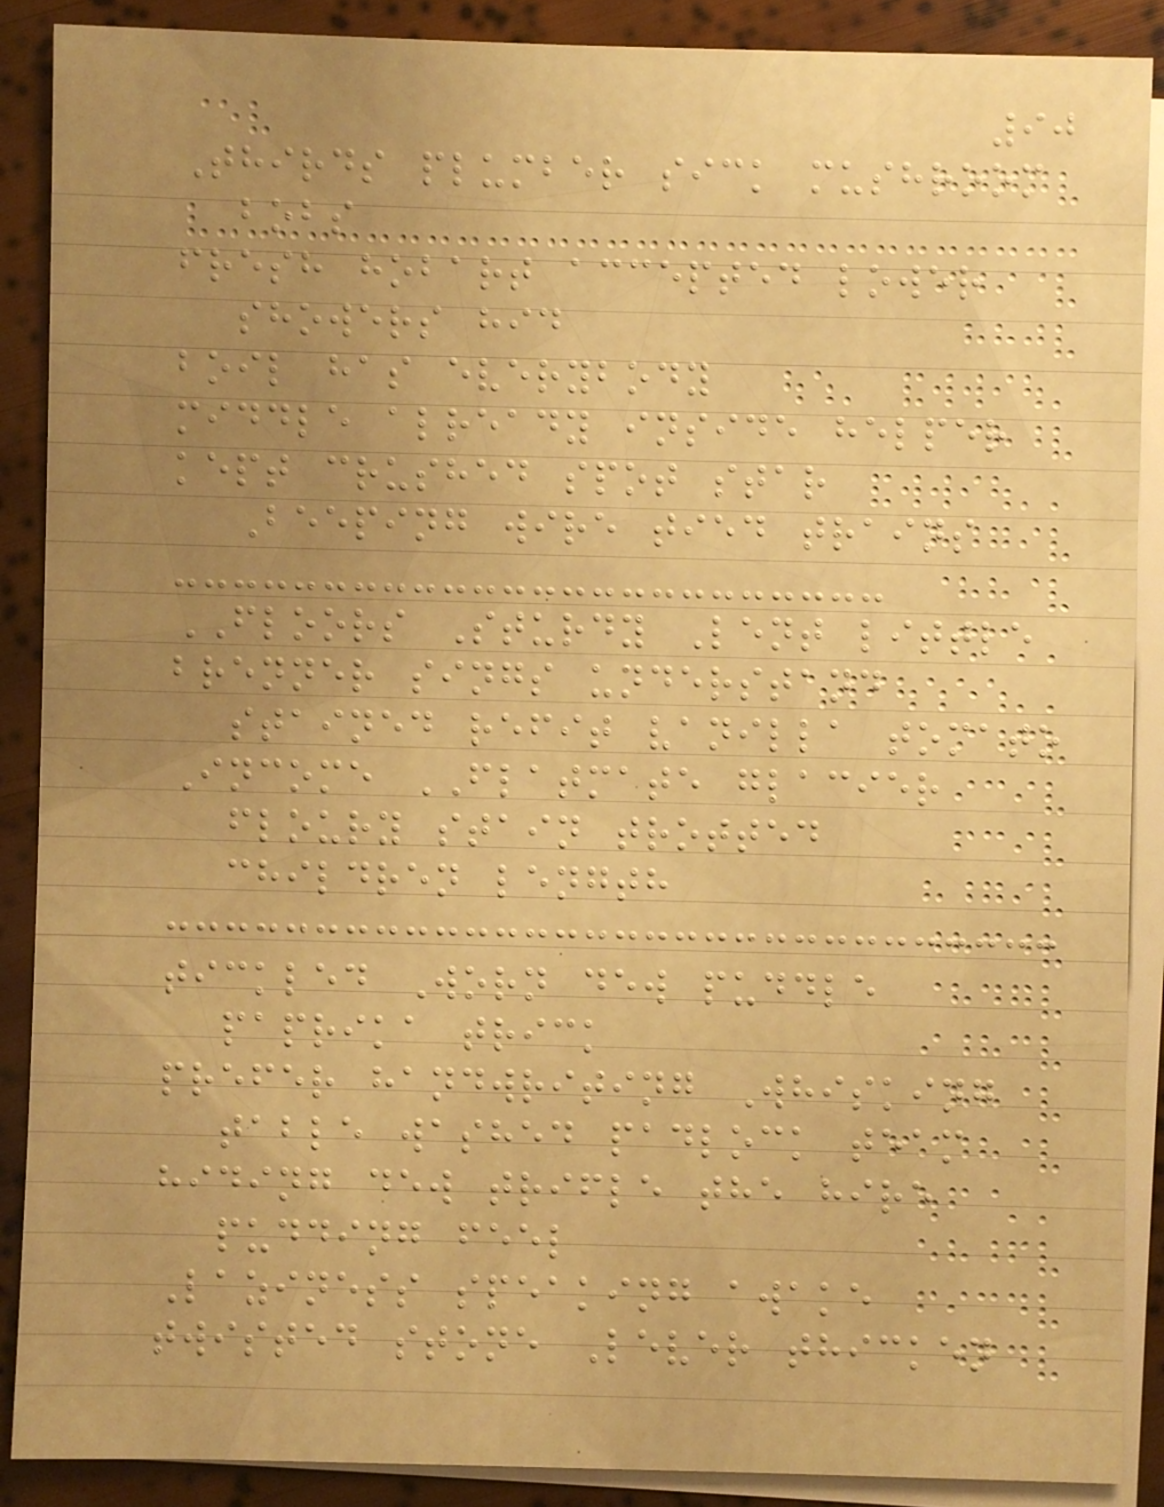90
Thirds plumber sick mushroom
bobs
fresh hobart accepted lower
showers hid
boil has everybody
middle already inside helper
kept crushed spot star
Beeping wire tied trains
FLOORS Sturdy Lent little
brenner sings understand
stained refit vanilla tomato
Income FLATMATE glacier
floury stain trotted
children length
tickled Worn dew puddle
paprika trick
prefer handwriting Whisking
table washed padlock team
hiding dew trifle the hire
pudding feel
Laziness speaking awake
twisted stone Lever thicken
